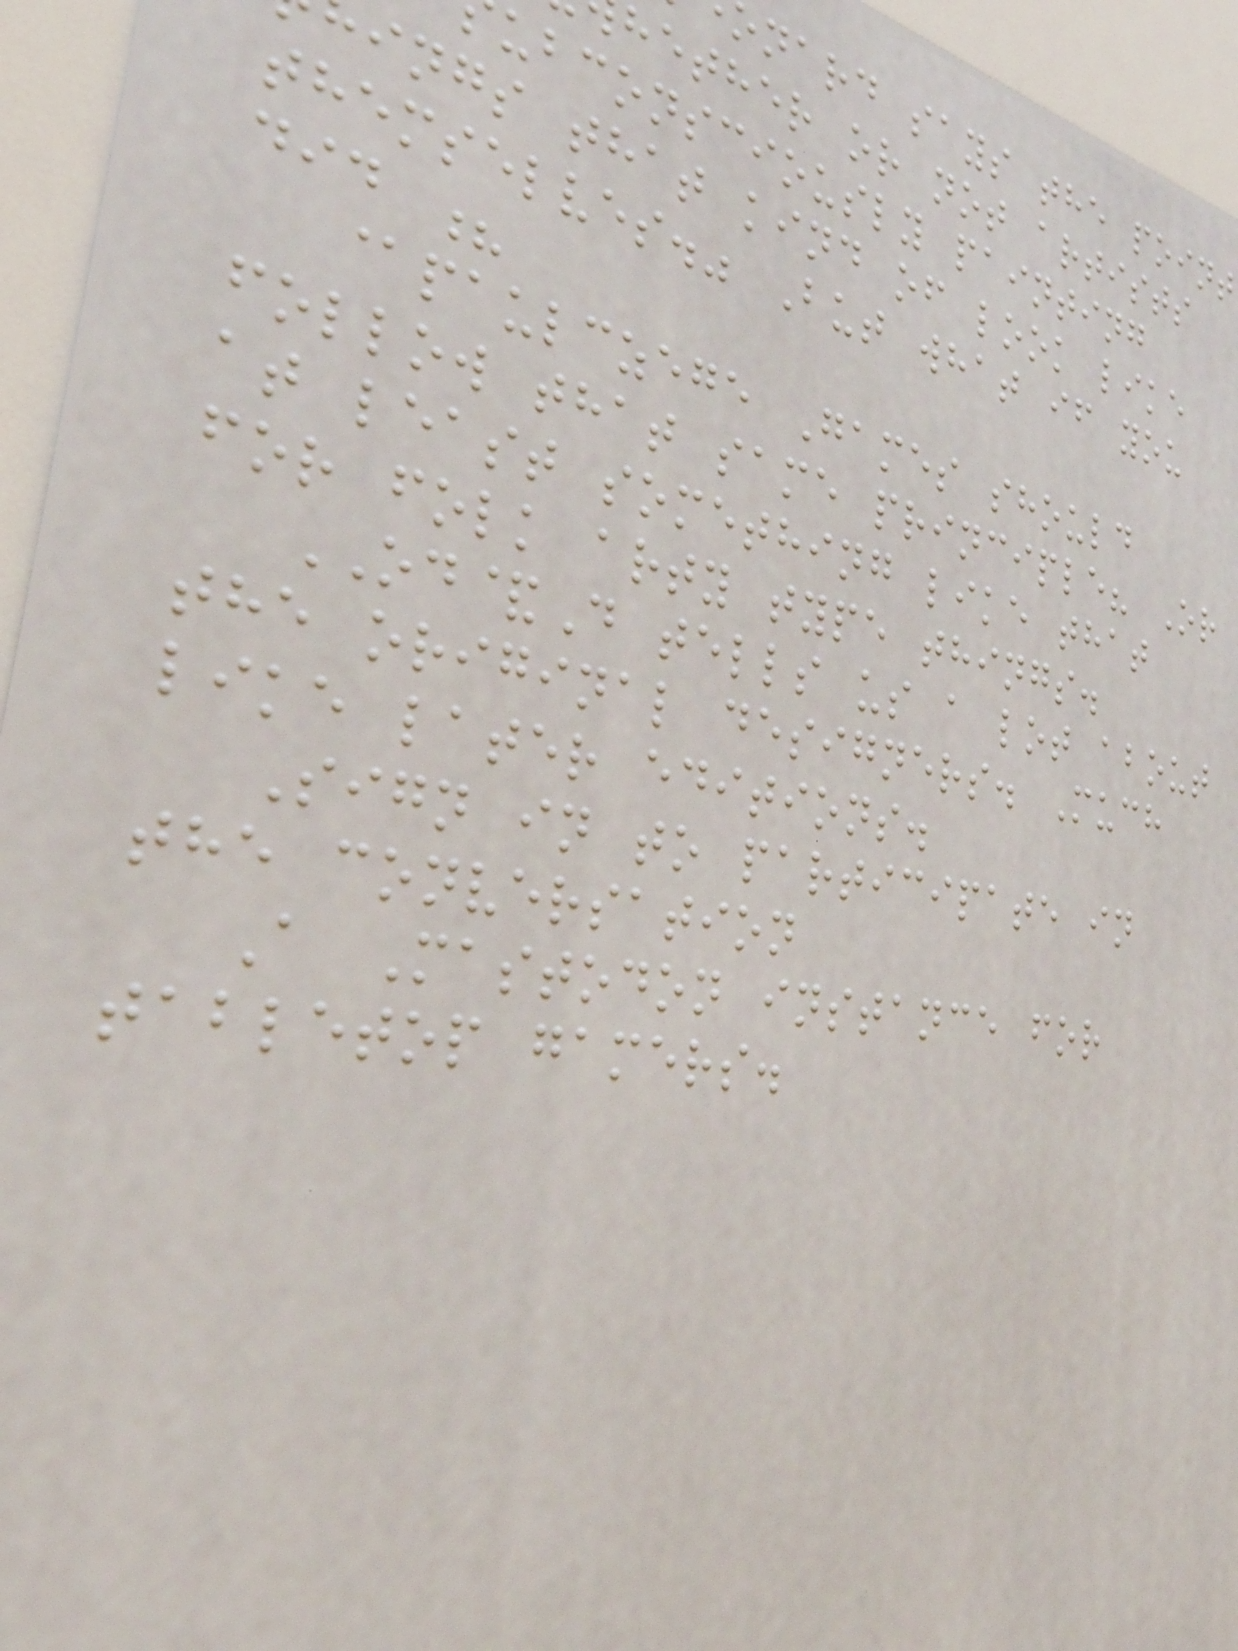nard says the point
hether or not artists
ubconsciously painting
ings that kind of look like
themselves." But what if you
did ?
@paulczege Games should
follow that same principle? Or
at least something like that
for folk arty type things.
OD&D tells us a lot about
the original designers. Much
like later editions.
Sign in to participate in
the conversation
A Mastodon instance for
tabletop gamers.
